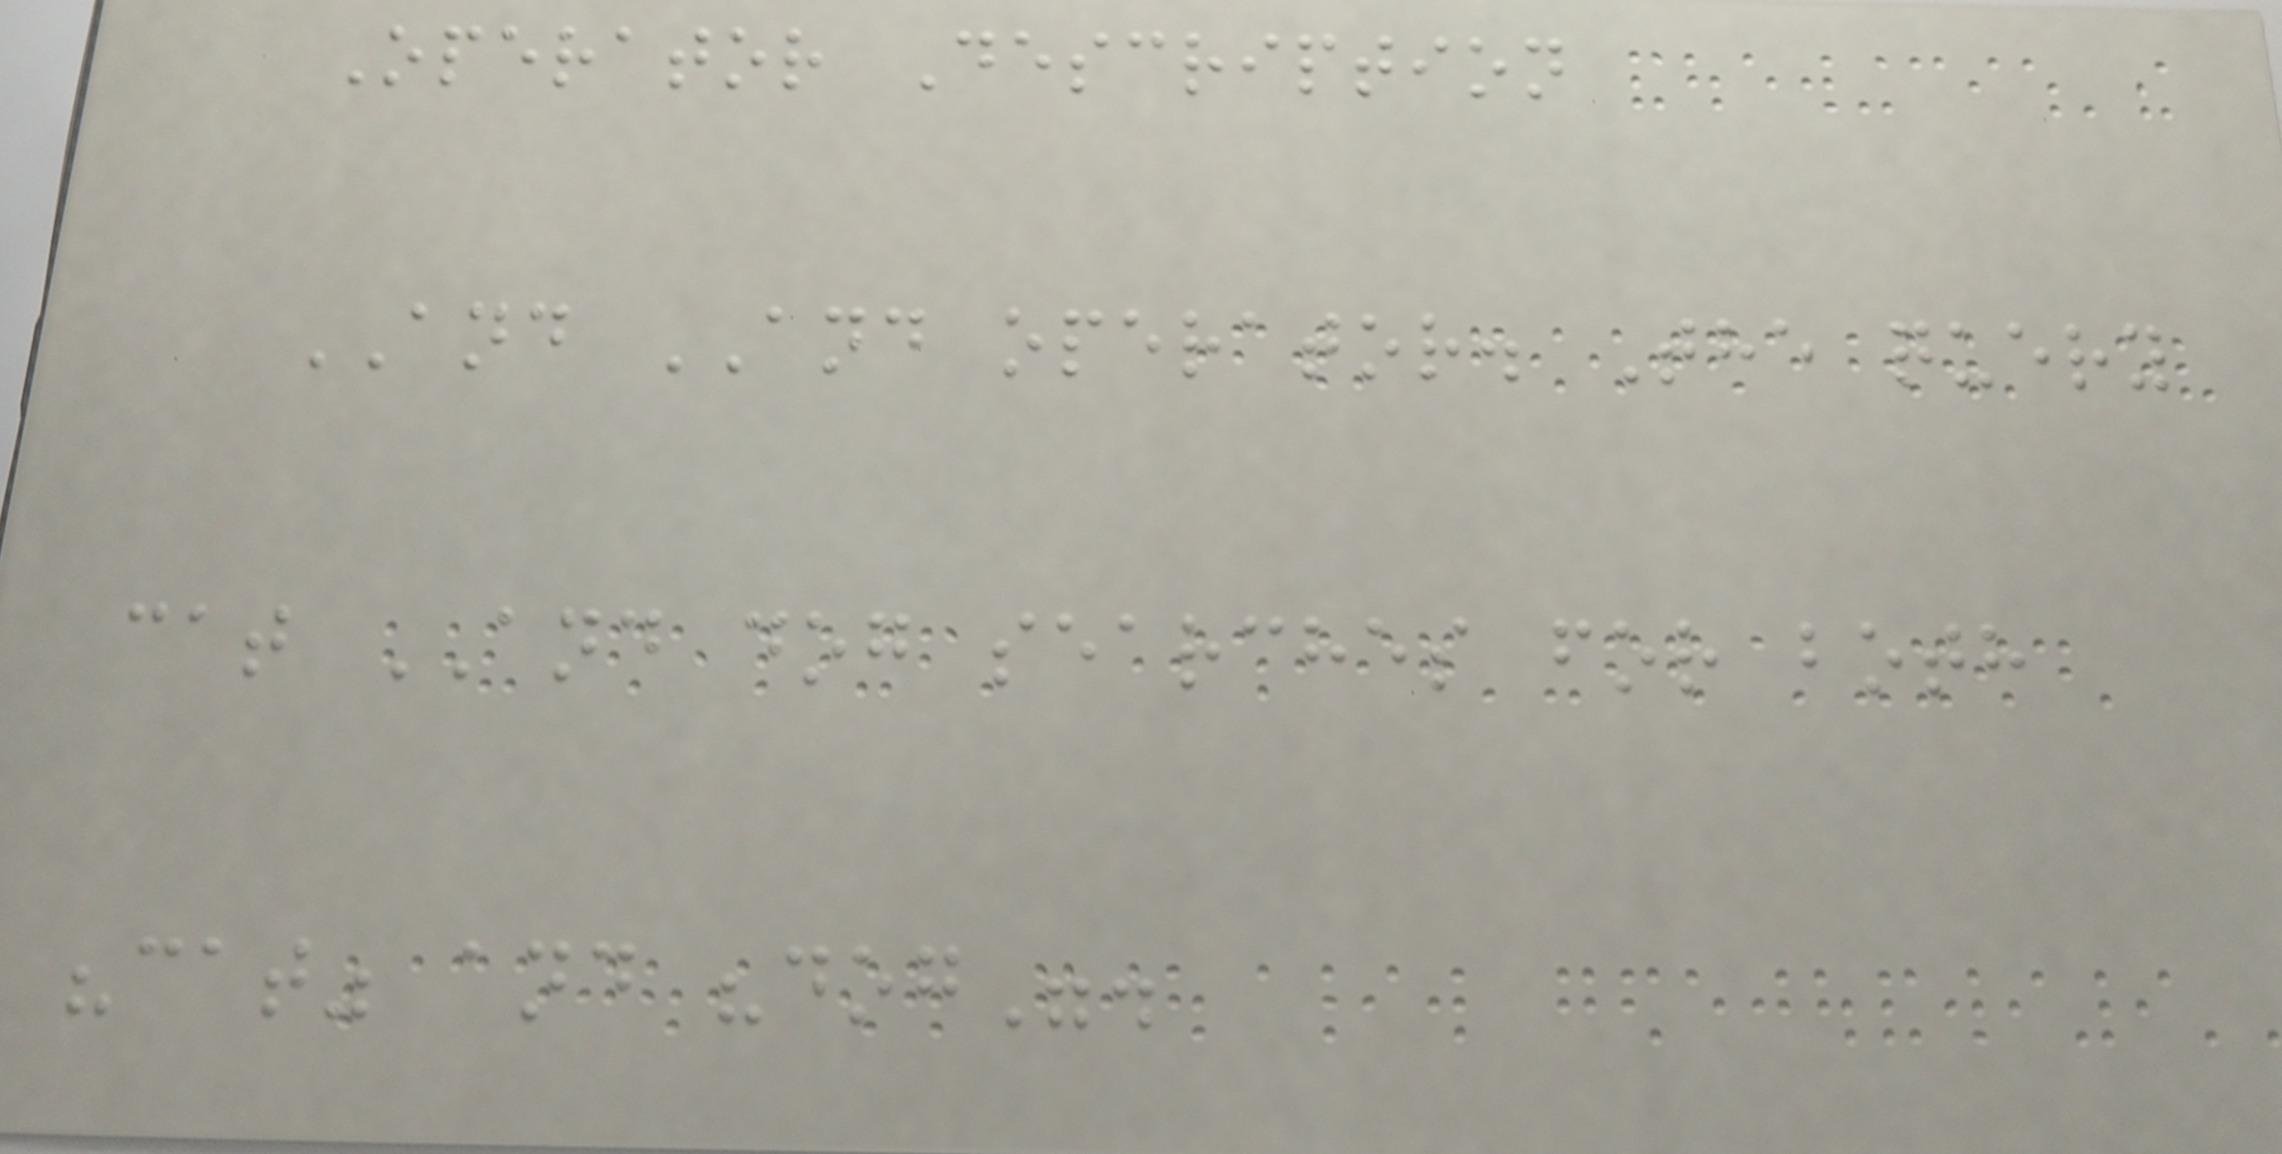Operator Description
AND AND operator. The query
cat AND dog searches for both
"cat" and "dog".
